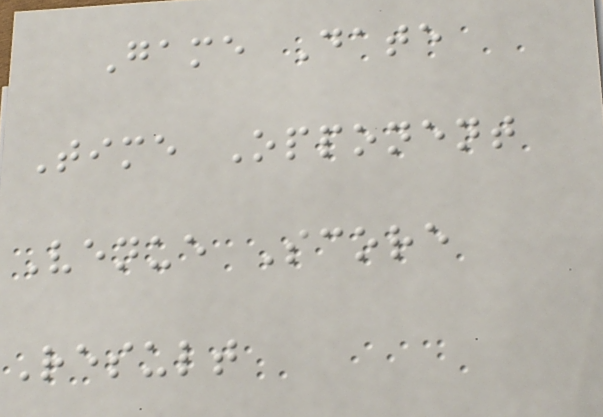Game Date
Time Opponent
Venue Score
Result
